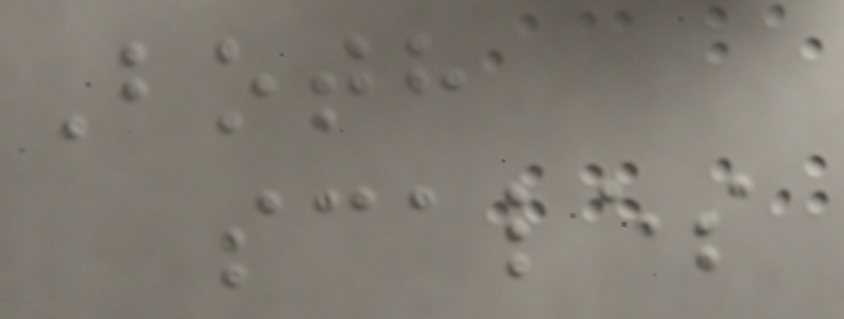Both
scales
